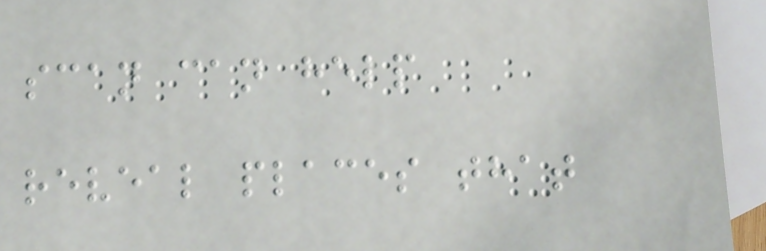scan can help
reveal places that
